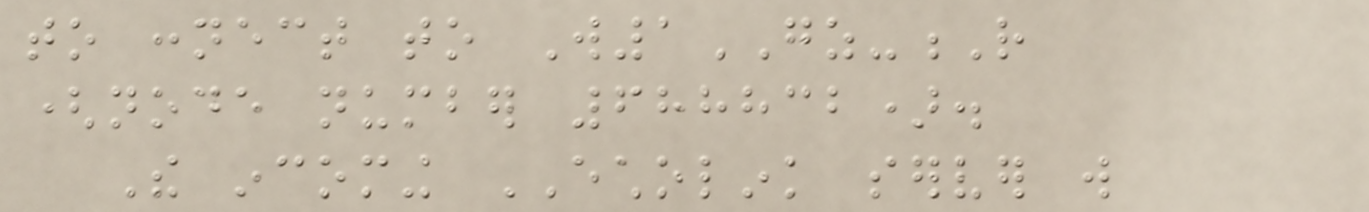to connect to W1GZ-R
(node number 688832).
The incoming ECHOLINK server will
